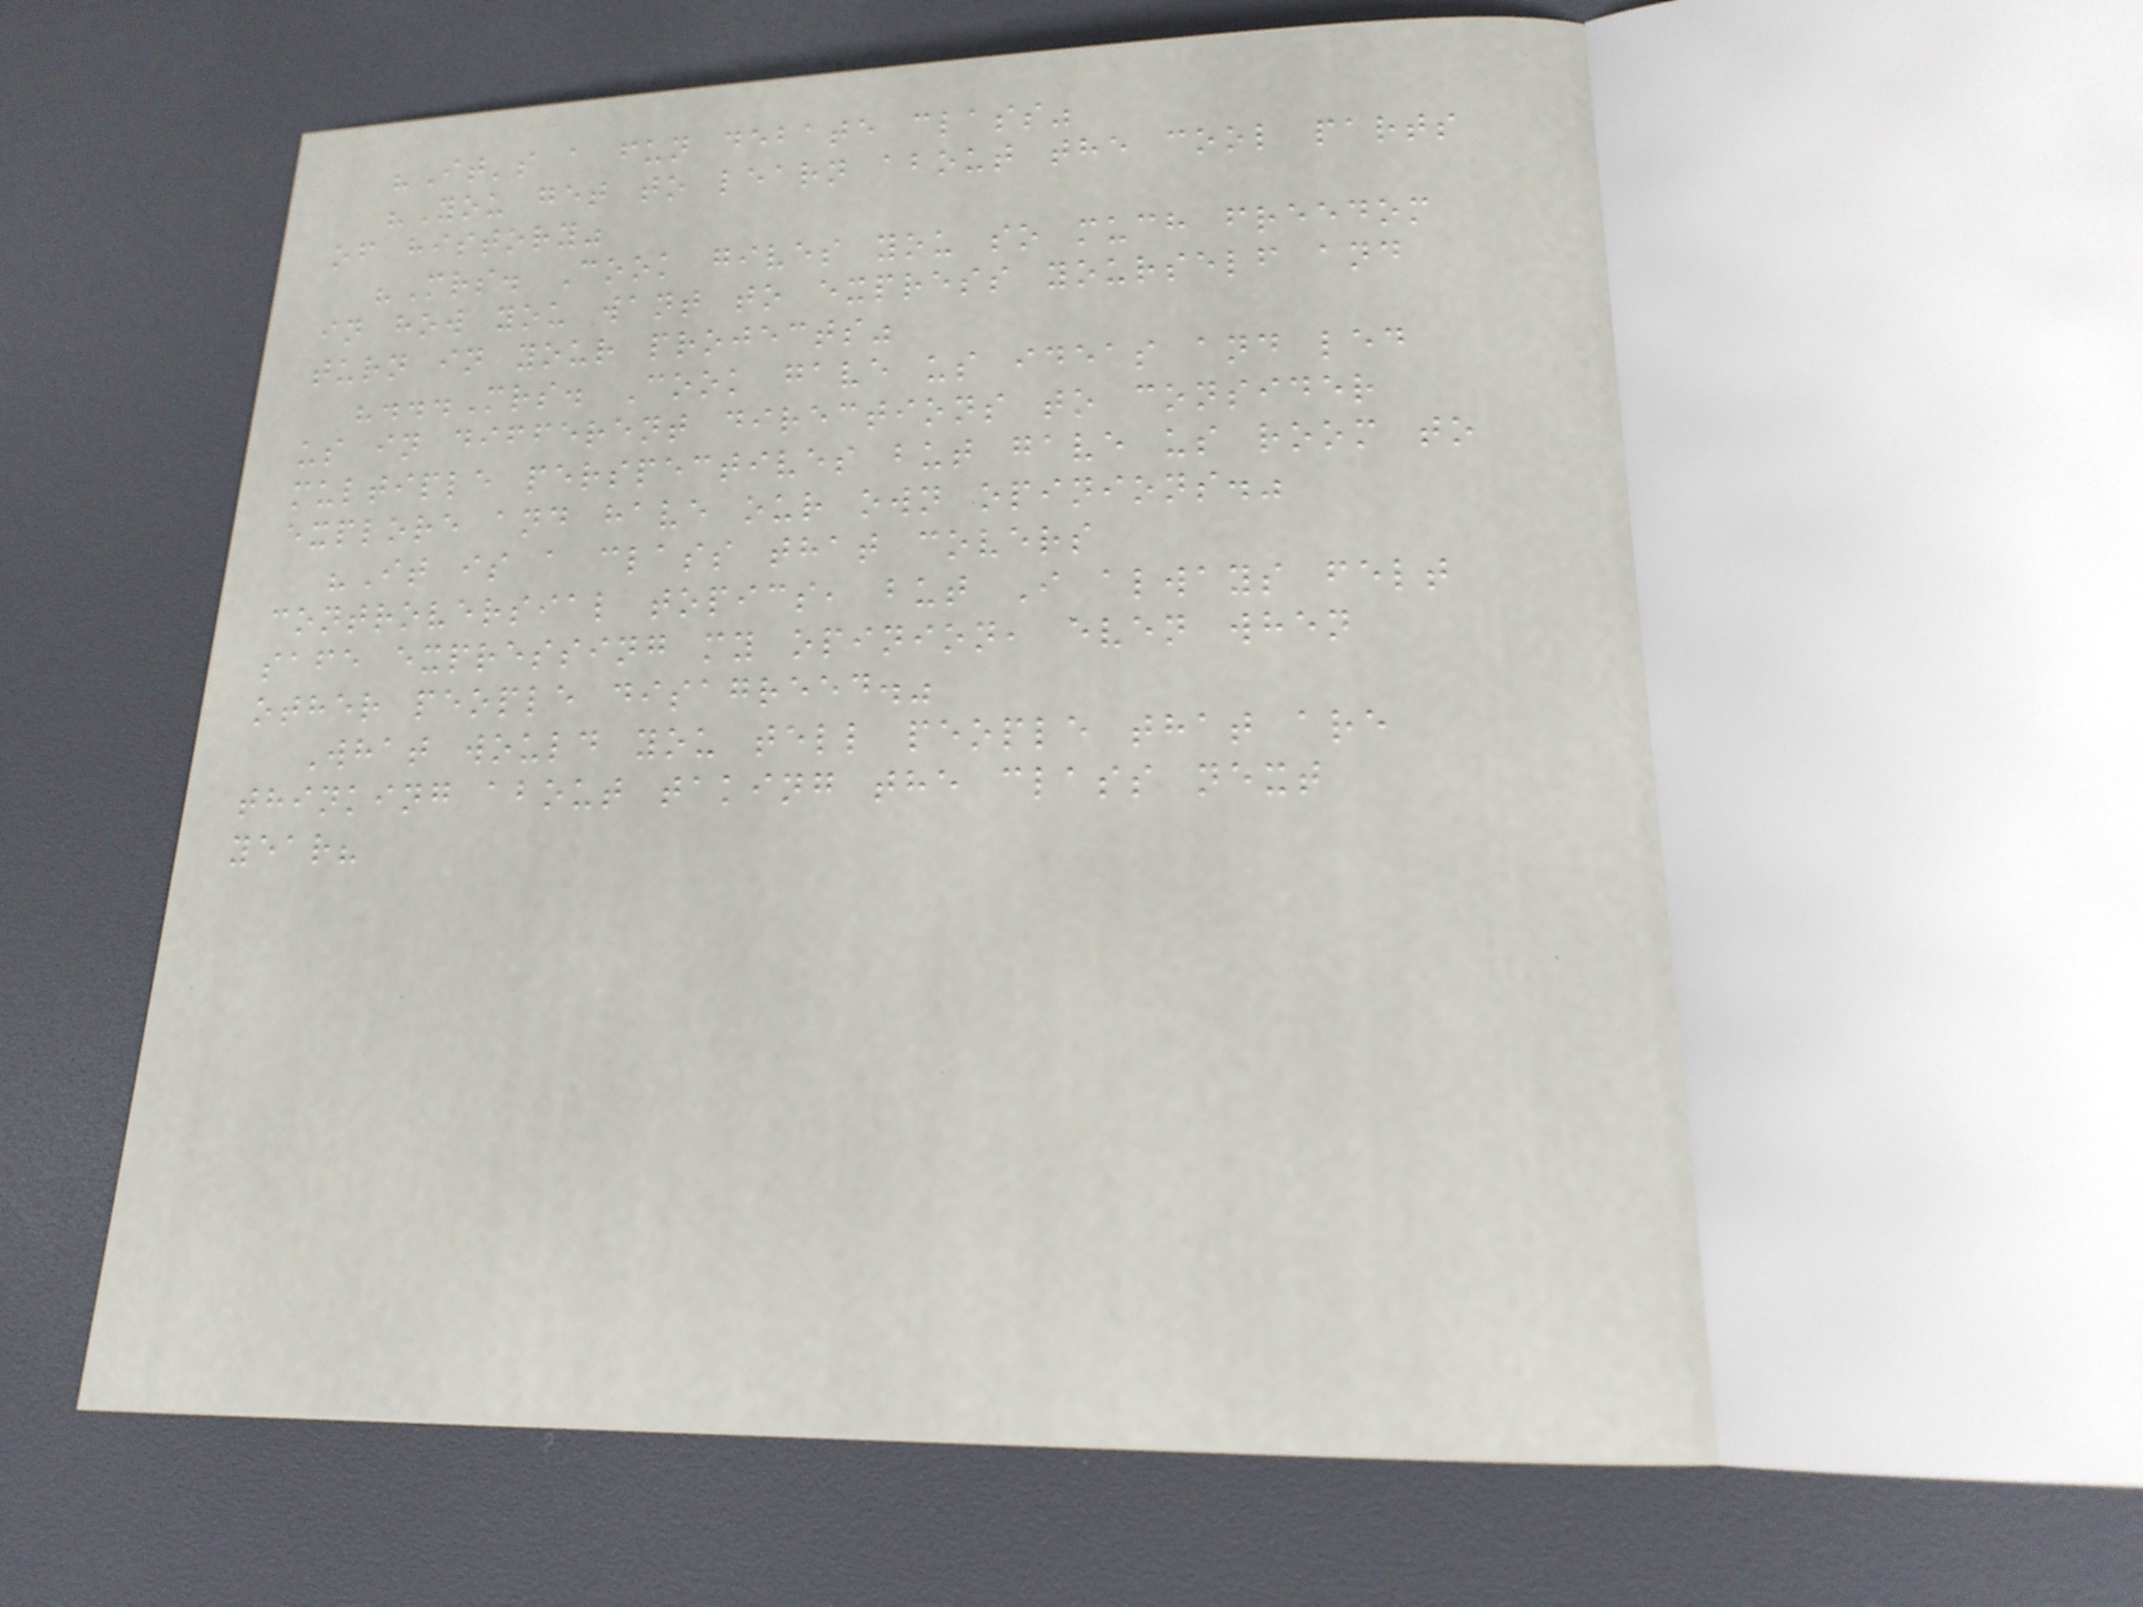"It's a fun debate class"
"You get to learn about the cool parts
of history"
"Mrs. Cook gives you so much freedom
in how you want to express yourself and
turn in your projects"
"...Mrs. Cook gave us ideas and led
us in different directions to consider
multiple perspectives but gave us room to
explore and have our own opinions."
"It is a class that covers
controversial topics, but I always felt
safe expressing my opinion, even when
other people disagreed."
What would you tell people that are
thinking about taking the class next
year?
